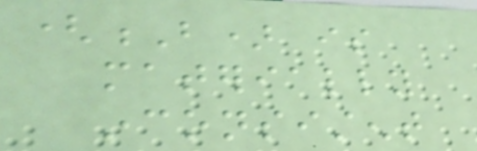(B) is
materially
inconsistent
